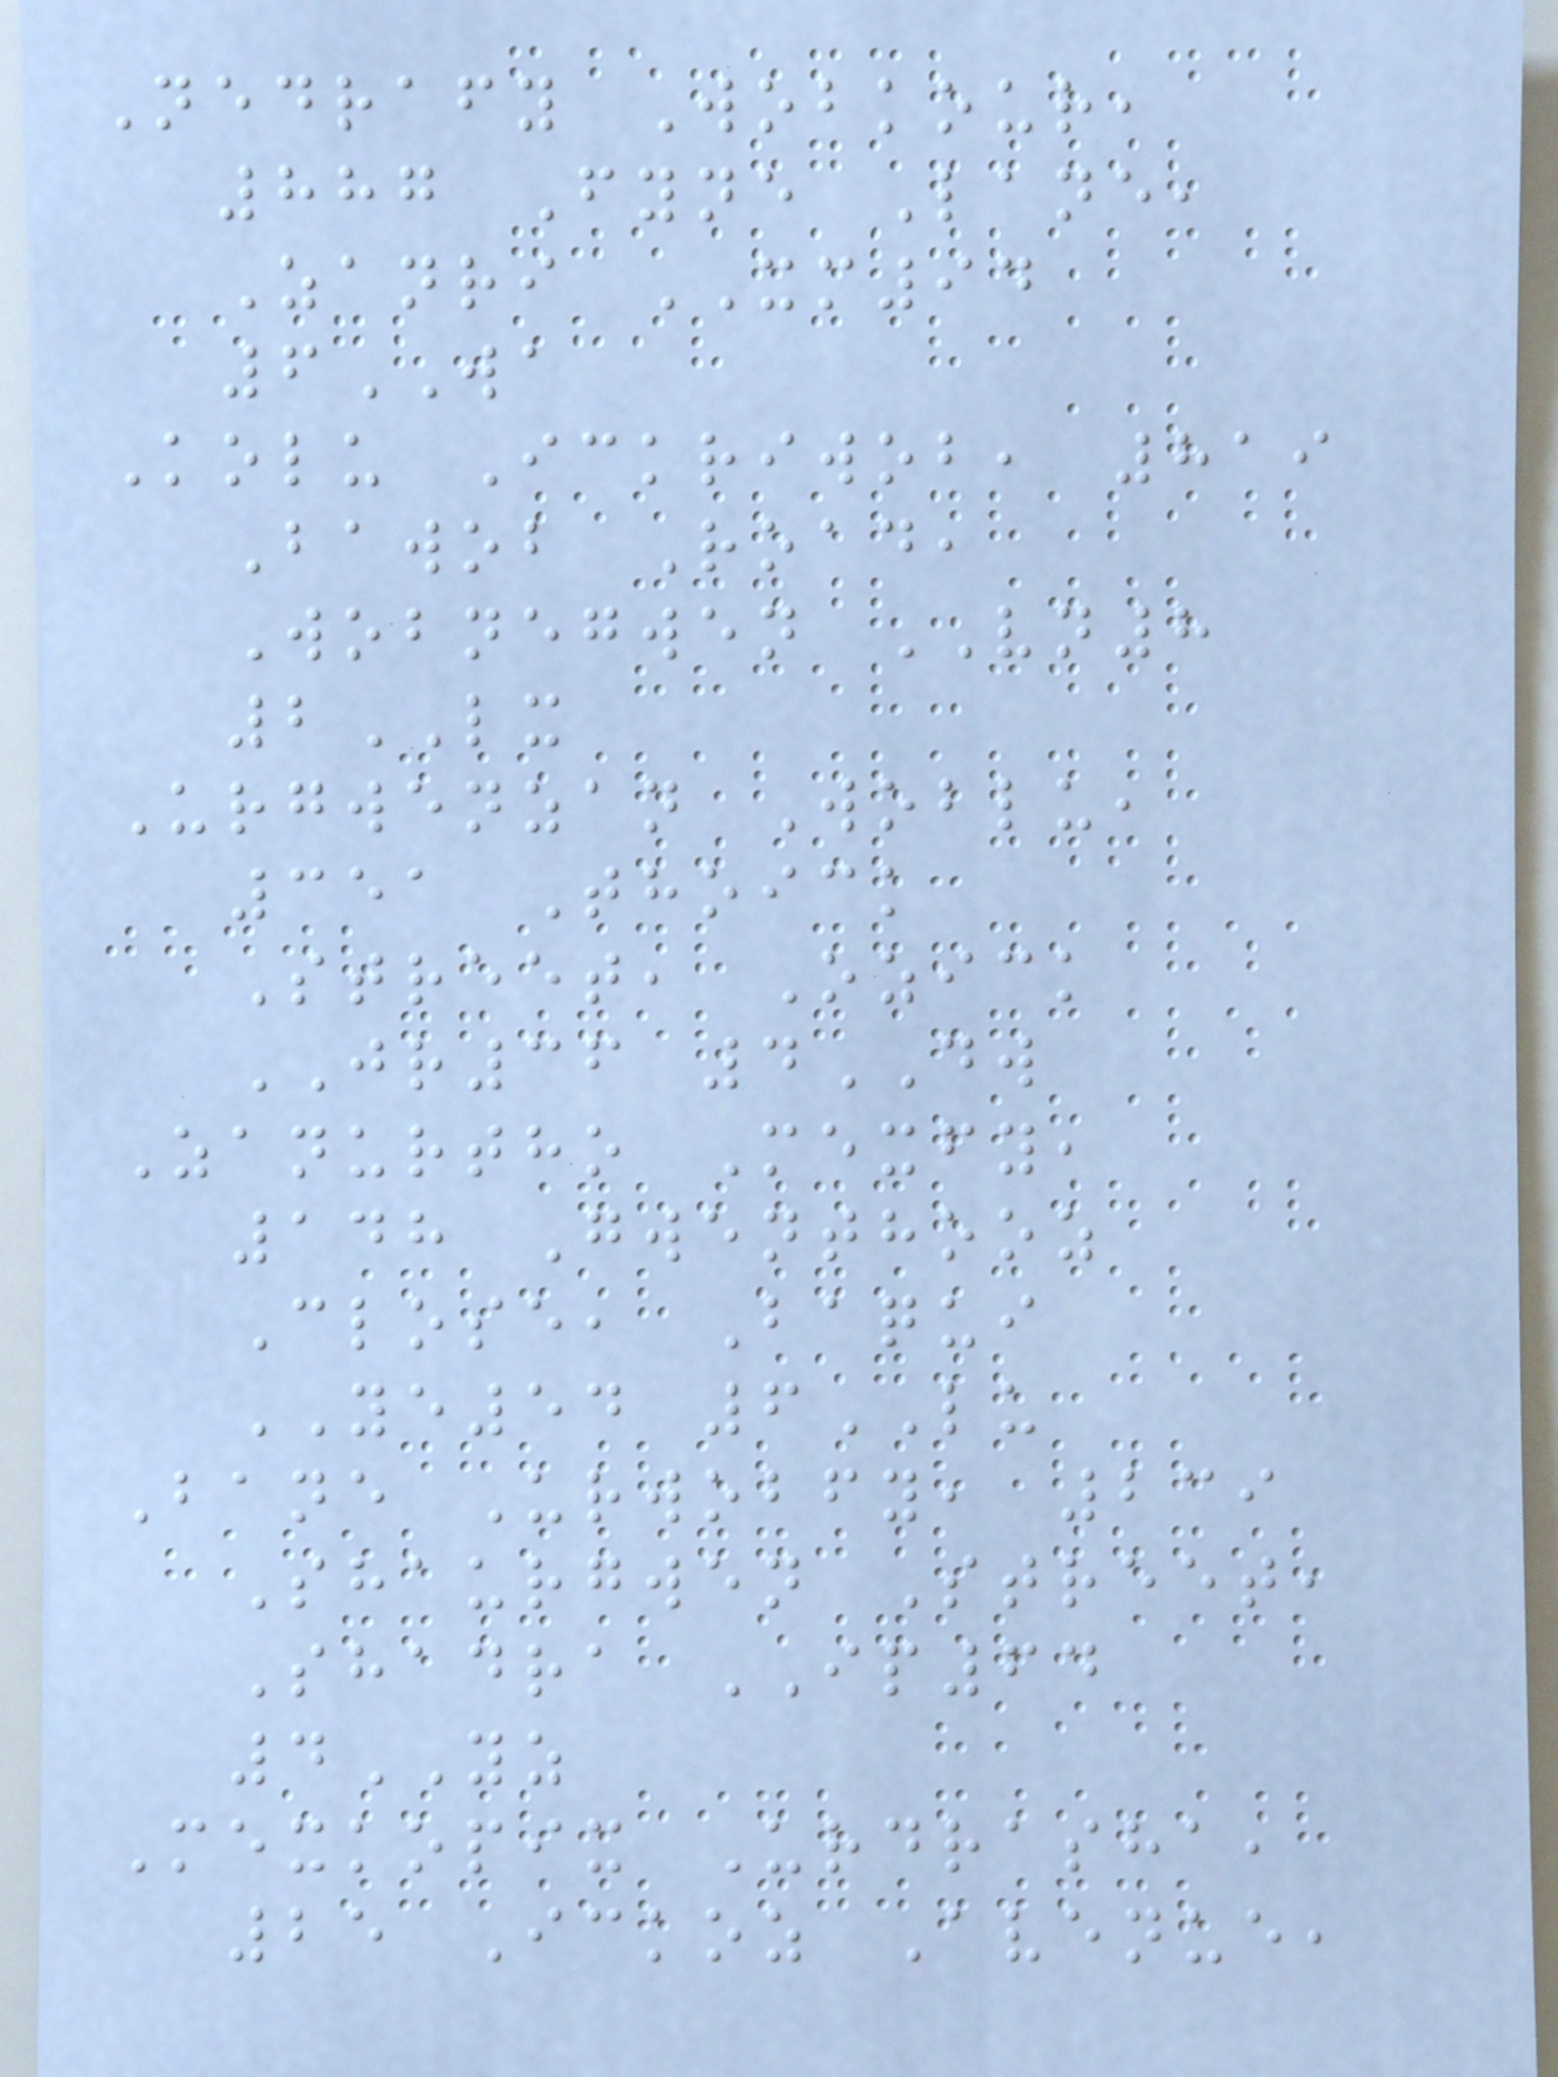Nedrafy Wobkour,
887 Fyne Lane,
Zanri XM94
6WA
Kolu Ickriwob, 819
Bawob Road,
Wobnegwen VN8
2LX
Urgwenzan Woblu,
351 Thoick
Street, Ozick
JR36 4DW
Zanurtho Mexfy,
148 Gwenthooz
Close, Baqui
YE54 6LU
Bane Urwobfy, 239
Shaurgwen Street,
Shadra IP64
4YZ
Mexkopix Urdrasha,
25 Ickoz Avenue,
